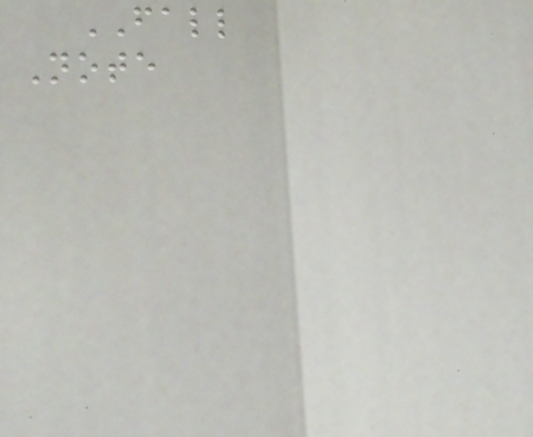FALL
Note
